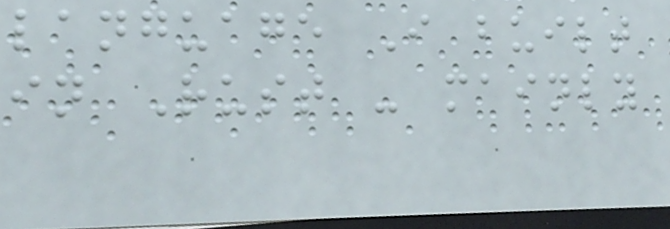language I built
in Rust - mainly
